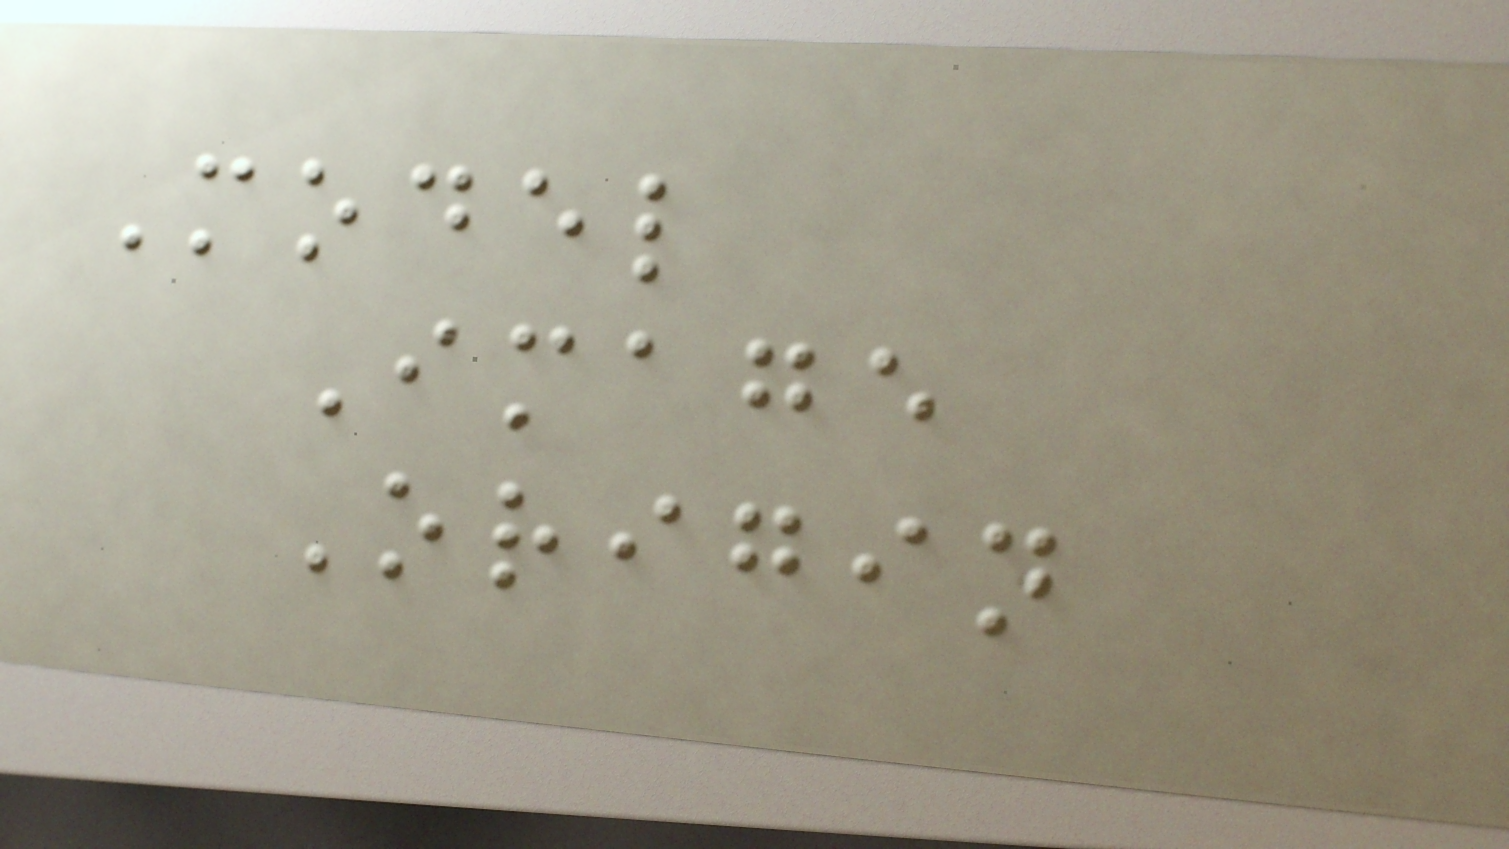Model
Image
Origin
